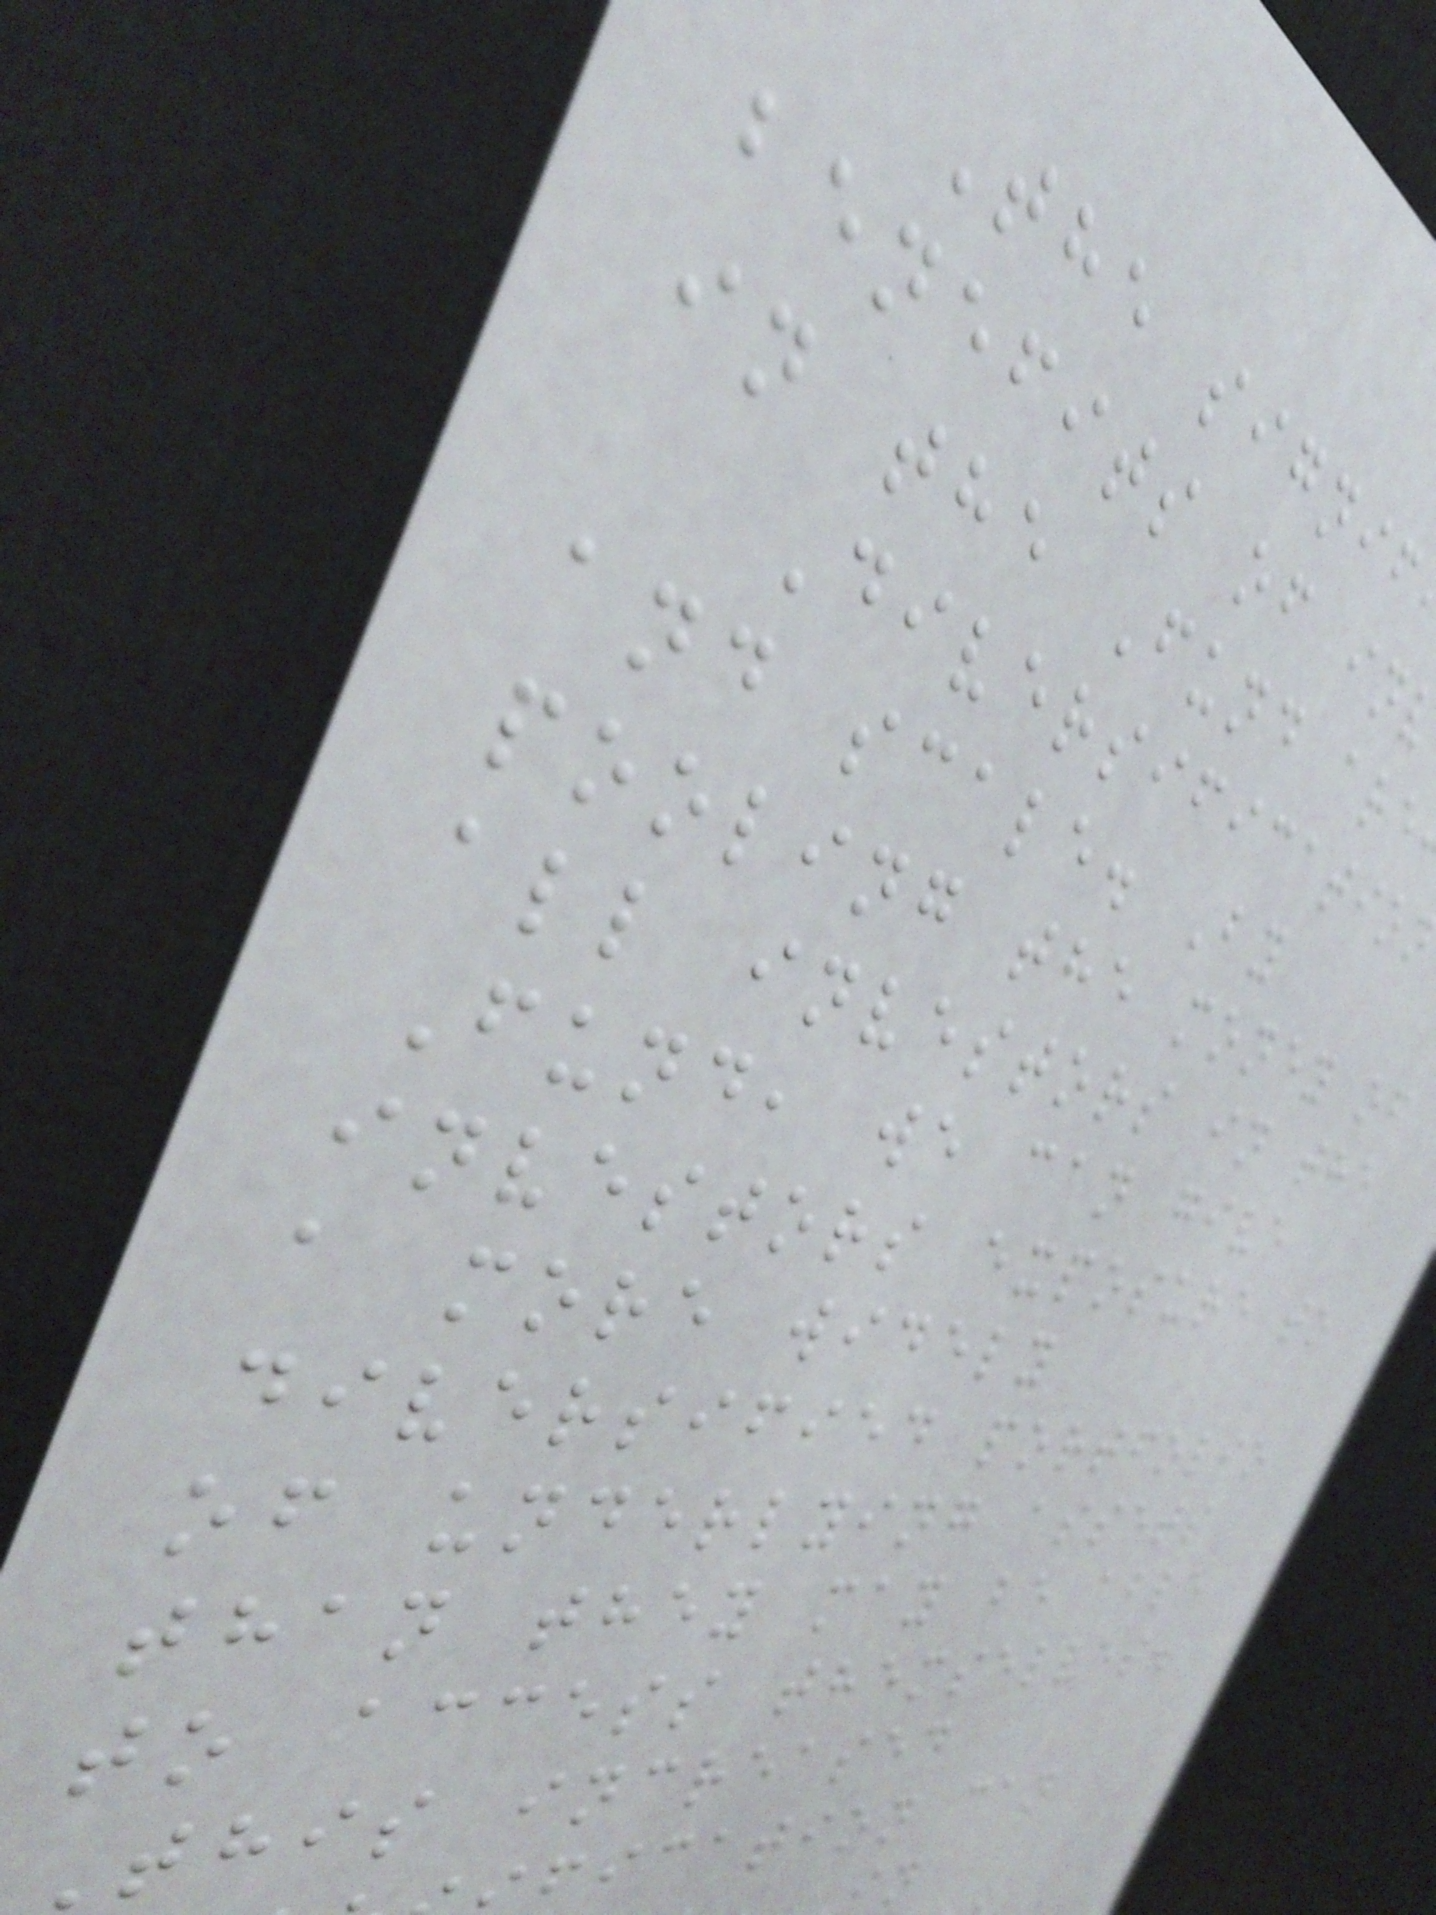The signif
benefits of in
in the Fund are
Diversificatio
and scale. By
pooling the money of
all investors in the
Fund, we can give
investors exposure to
a more widely
diversified portfolio
of underlying assets
than they may be able
to access themselves.
this increased
ication can
